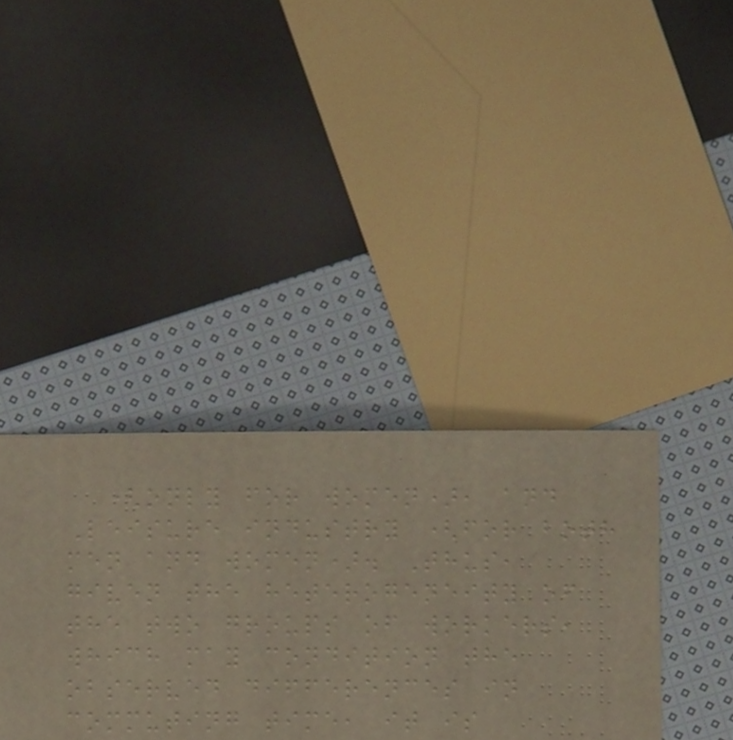(only for women), and
Leisure industry (for both
men and women). Thus,
given the heterogeneity of
the two groups of workers,
which may condition the
observed differences in
commuting time, it is
